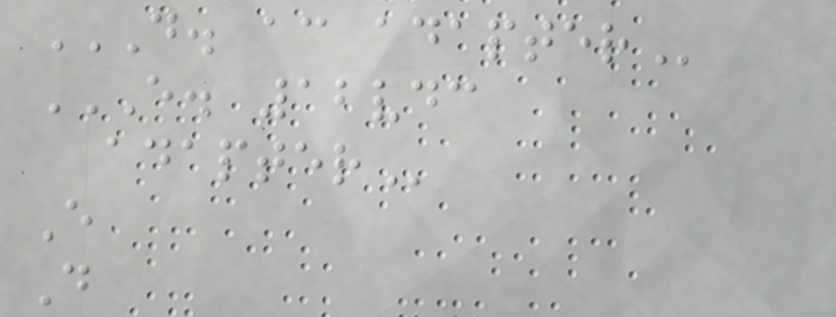D. AC ADAPTER
E. 12VDC
ADAPTER
E
D
